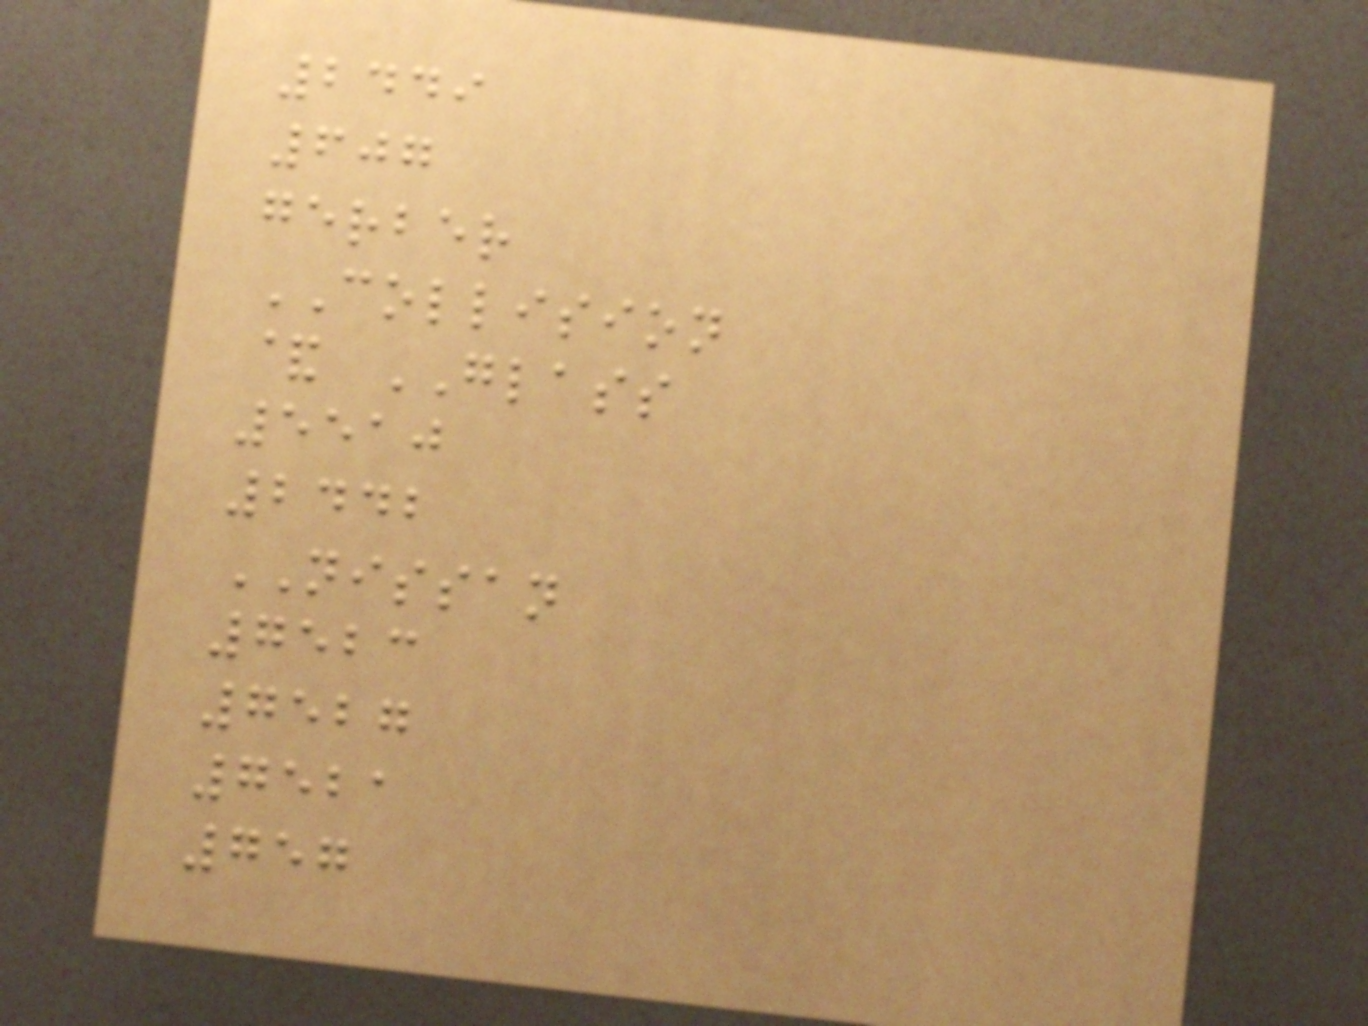2449
607
gerber
COLLISION
& GLASS
5510
2442
NISSAN
7523
7527
7521
757
